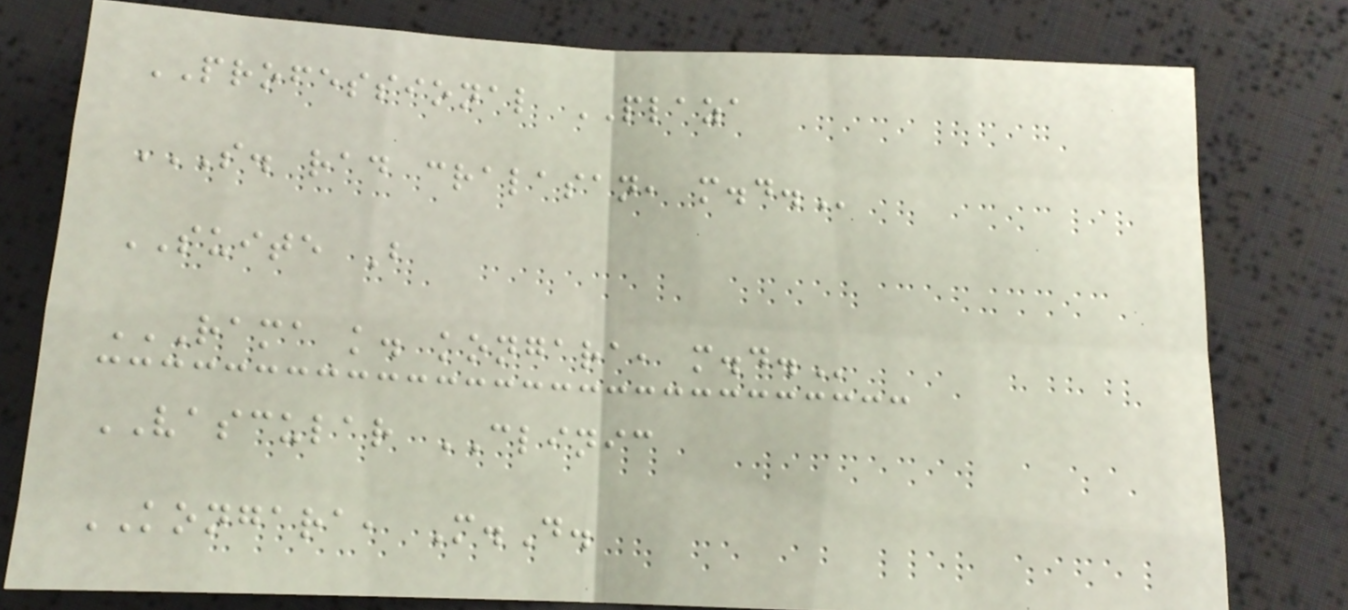PROFESSIONAL PLAZA
S. RAD CRALASAN, M.D.
SUITE B
RAMA K. KONGARA, M.D.
VASCULAR CLINIC
KONGARA, M.D.
